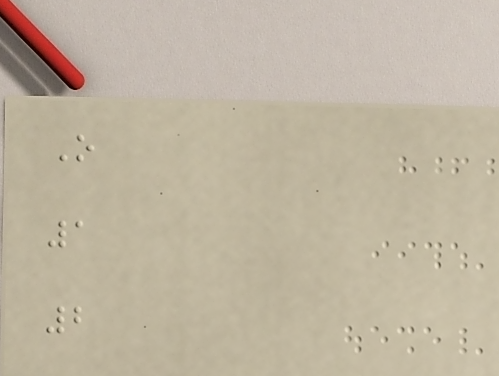O
1
2
